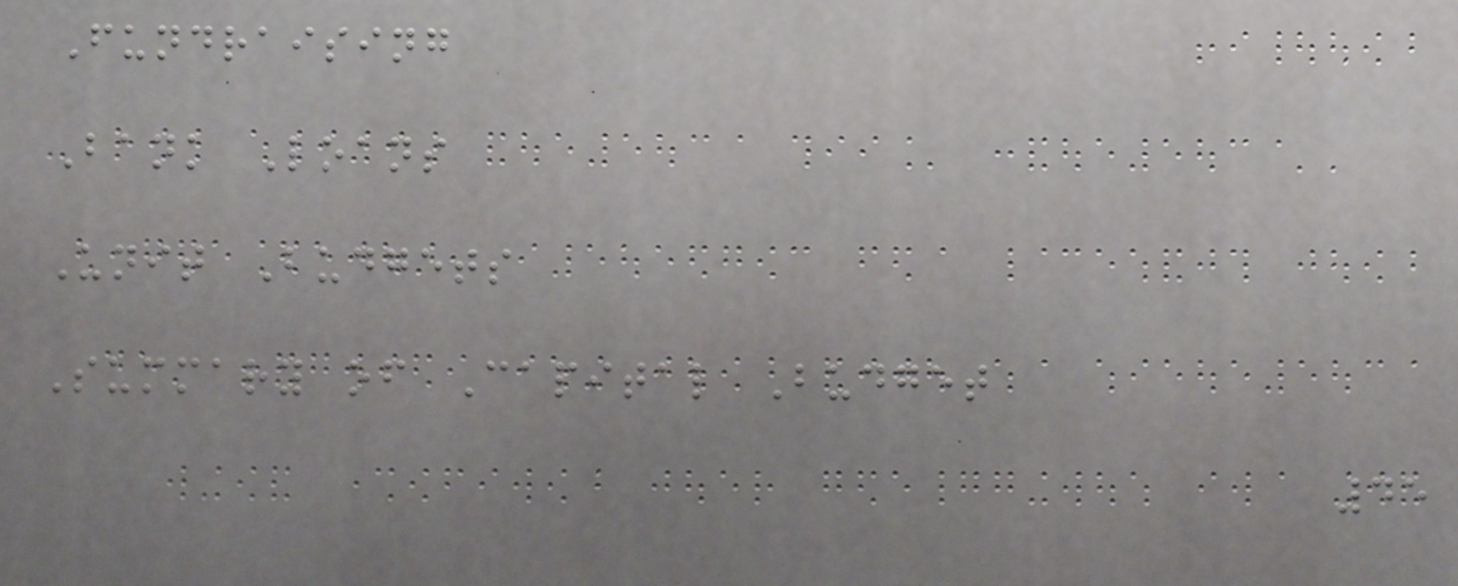Fundraising
Bank Loans
Unit Budgets
Summary of Capital Budget
45
